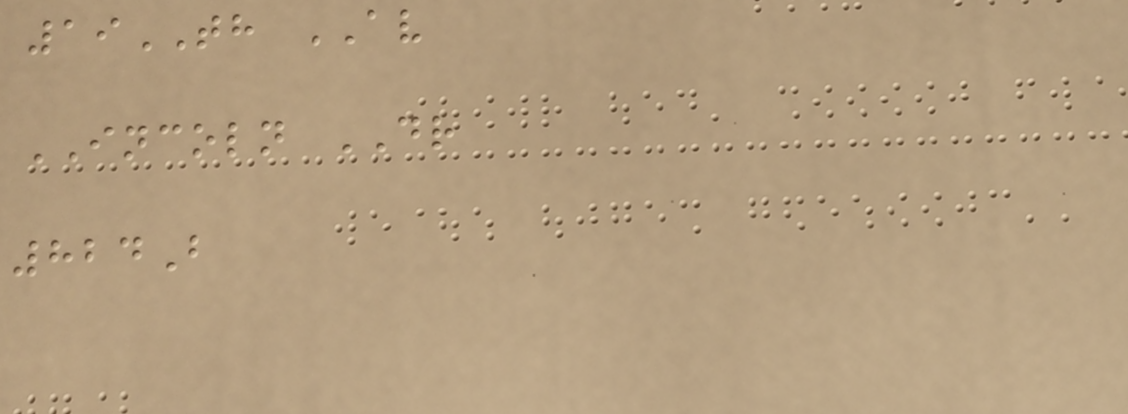19TH AV
INCOLN DR
824B
